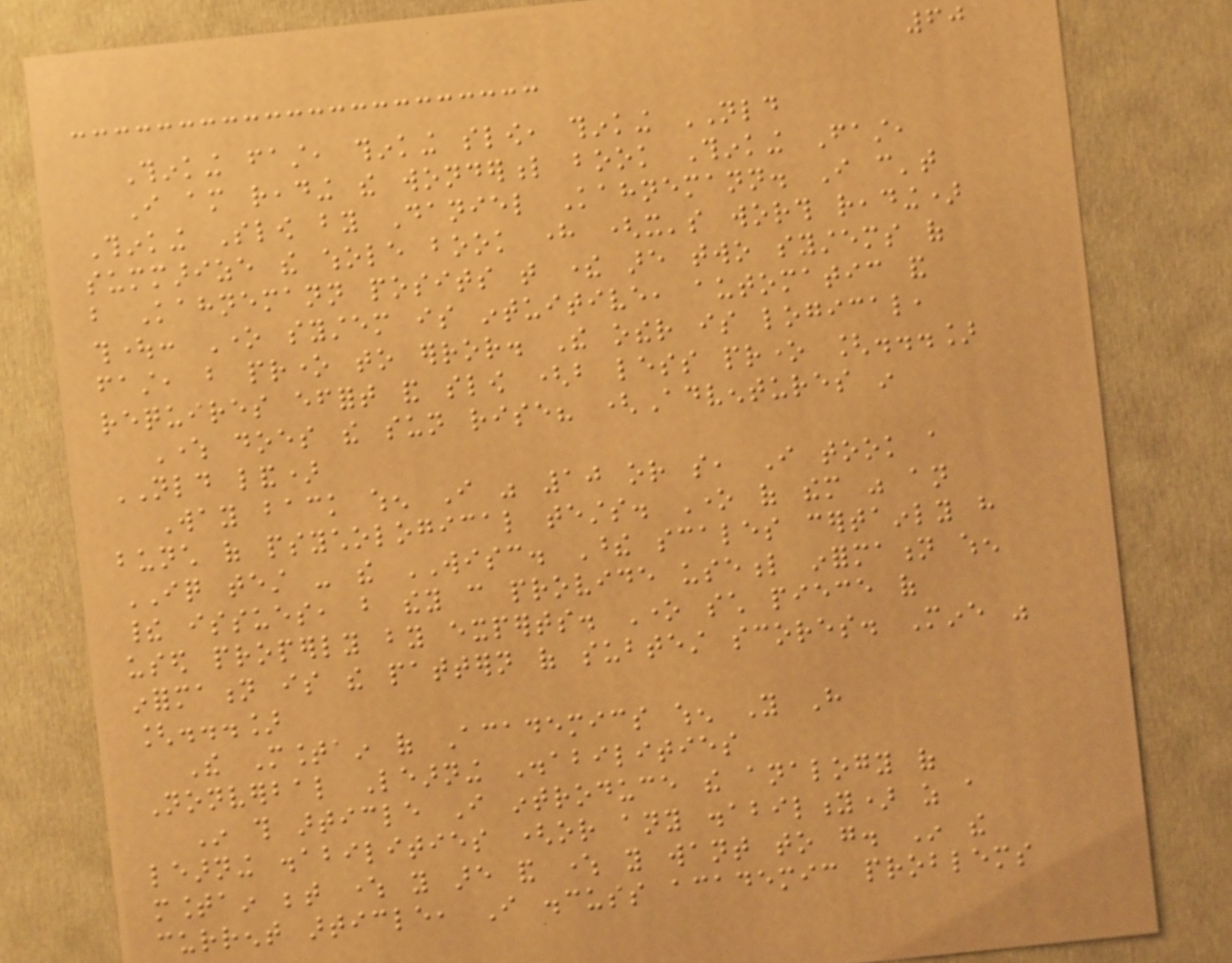60
Thinking fast, thinking slow, thinking NLD
I am reading the wonderful book Thinking Fast,
Thinking Slow by Daniel Kahnemann. I can't
summarize the whole book here (it's worth reading)
but Kahnemann posits that there are two systems of
thought: One system is intuitive, automatic and
fast, but prone to error. The other is logical,
requires effort and slow (but less prone [...]
Where does the sun rise? (Adventures in
NLD land)
Way back when I was 10 or so, I took a
bunch of psychological tests. One of them was an
IQ test - the WISC. These scales certainly have
their issues, but they can provide useful information when
used properly by experts. One such piece of
information is the pattern of subtest scores. Mine was
[...]
The Mountain of Academics when You Have
Nonverbal Learning Disabilities
In this article I introduce the analogy of
learning disabilities (or any disability) as a
mountain between where you are and where you want to go. In the
current article, I discuss academic problems
